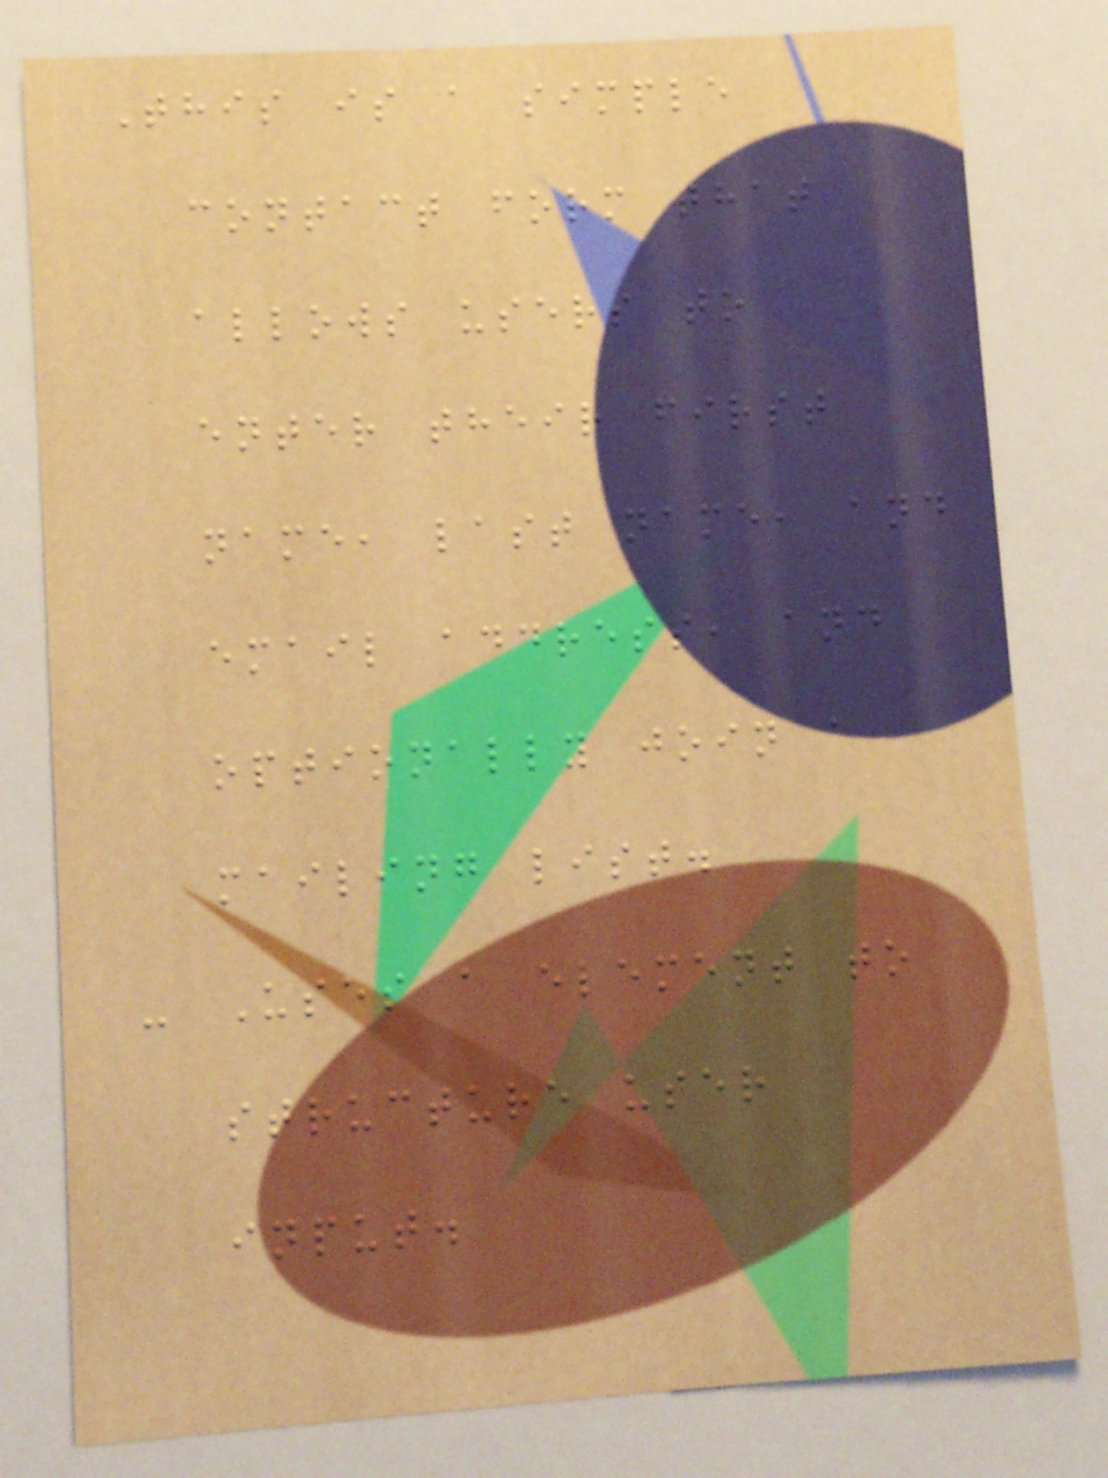This is a simple
contact form that
allows users to
enter their first
name, last name, and
email address, and
optionally join a
mailing list.
- Uses a element to
structure user
input.
